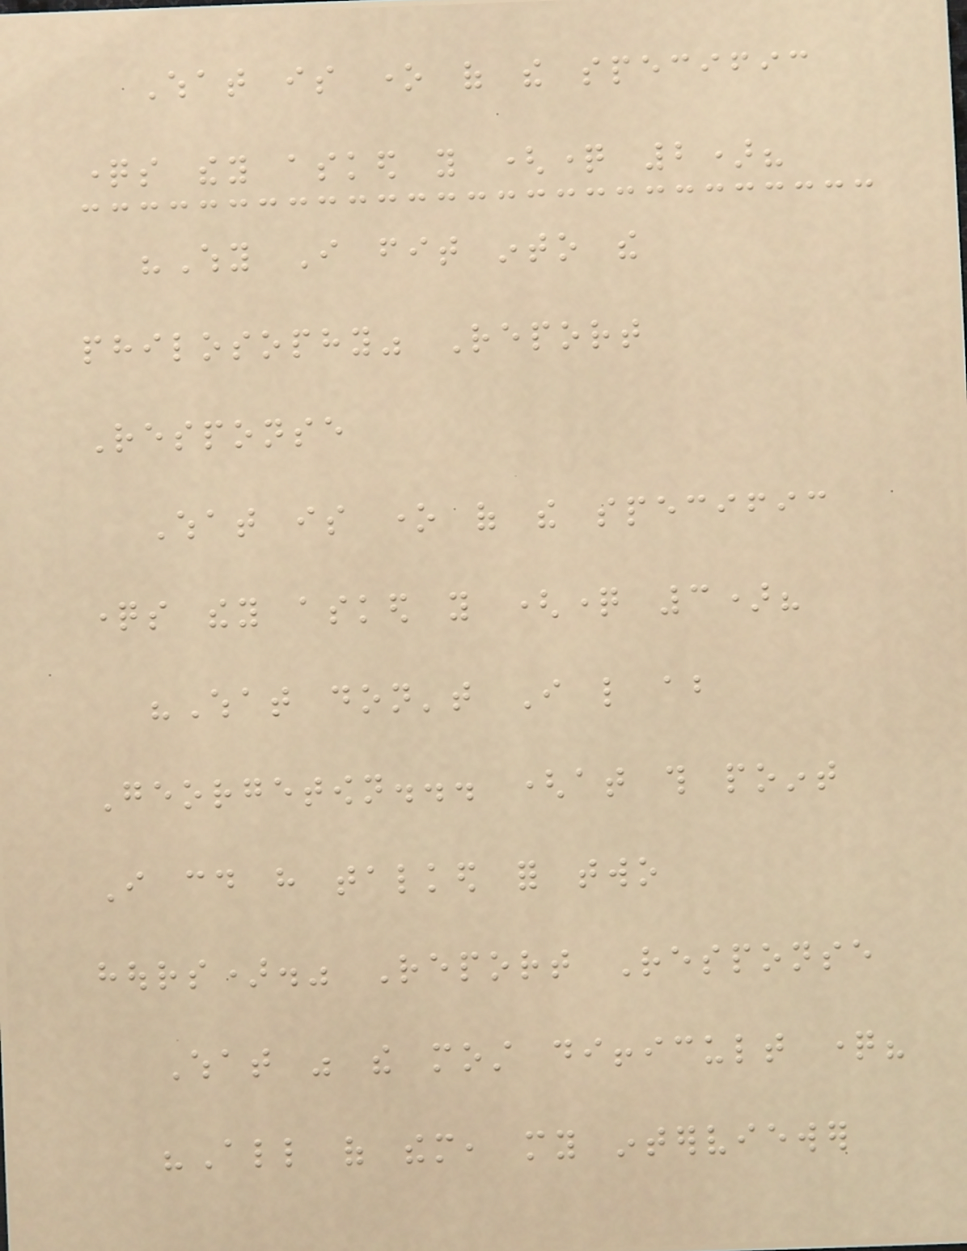What is one of the specific
questions they asked you (question 2)?
"Why I fit into the
philosophy" Report
Response
What is one of the specific
questions they asked you (question 3)?
"What don't I like about
Georgetown... (at this point
I could have talked for two
hours)." Report Response
What was the most difficult question?
"All of them, my interviewer
